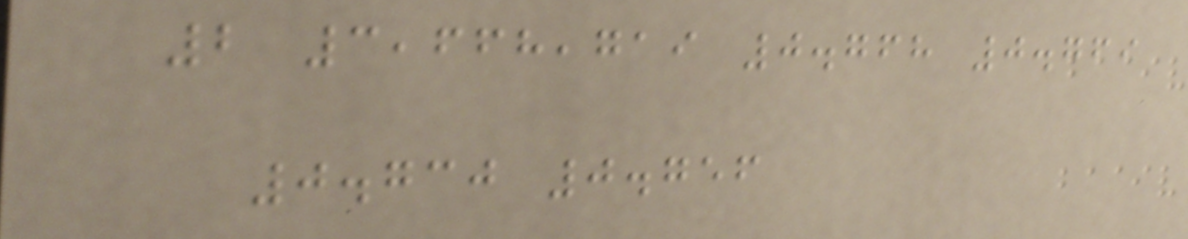2 3,668,719 0.768 0.769
0.730 0.756
